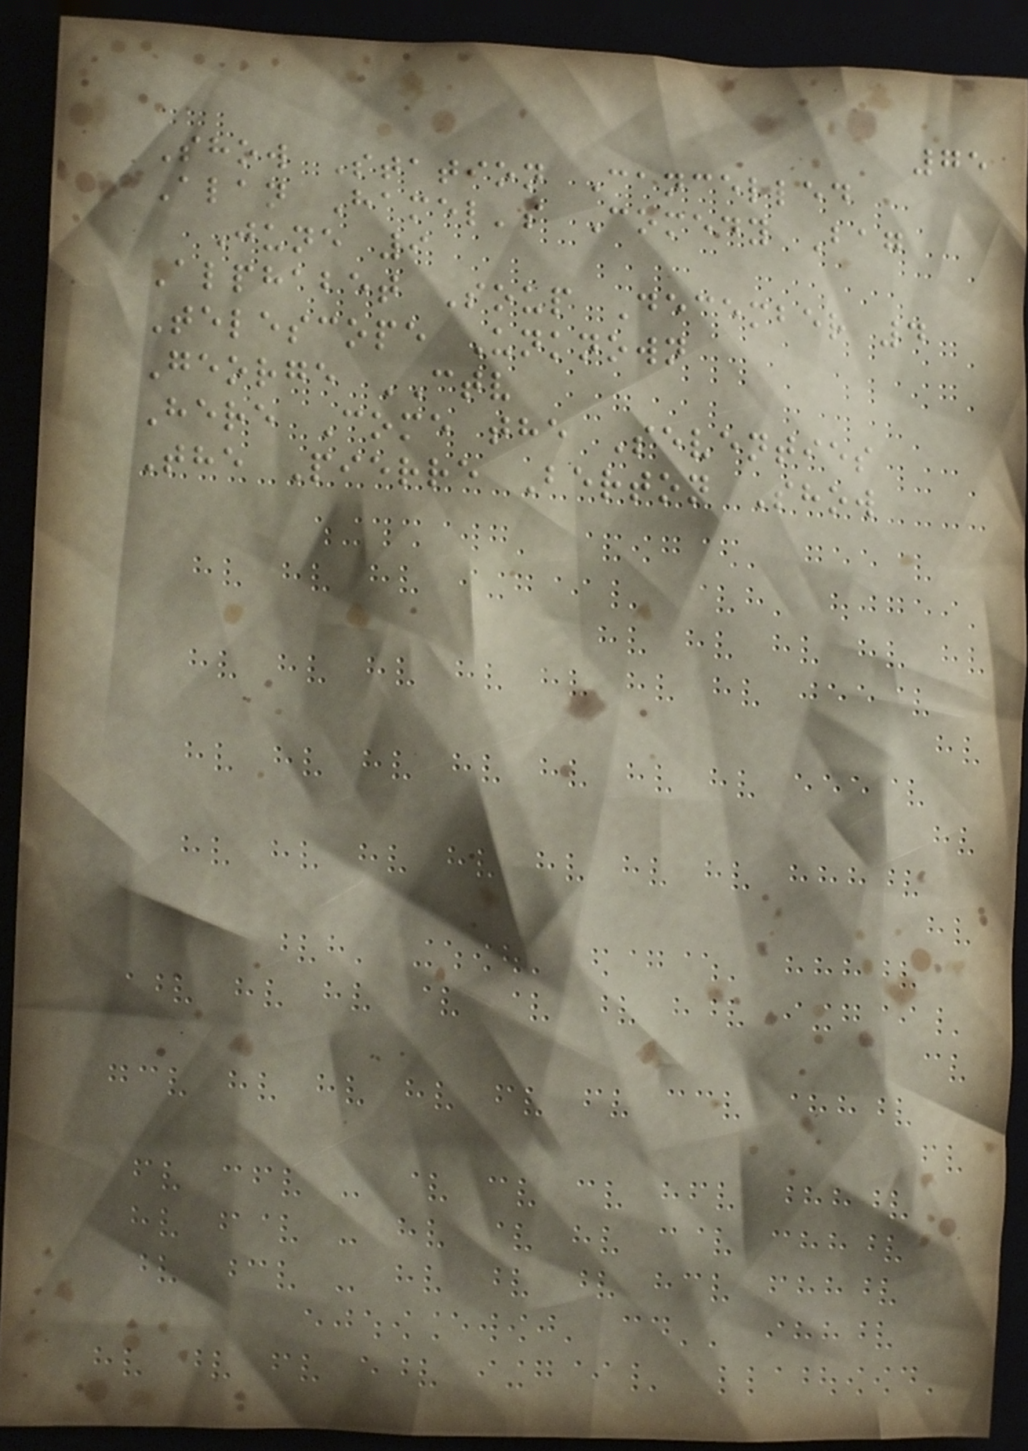75
Show Station Cancelled
Alan Hamel's Comedy Bag
June 9
Alphabet Soup December 4
Telescope Unknown
George CTV
Here Come the Seventies
The Pierre Berton Show
